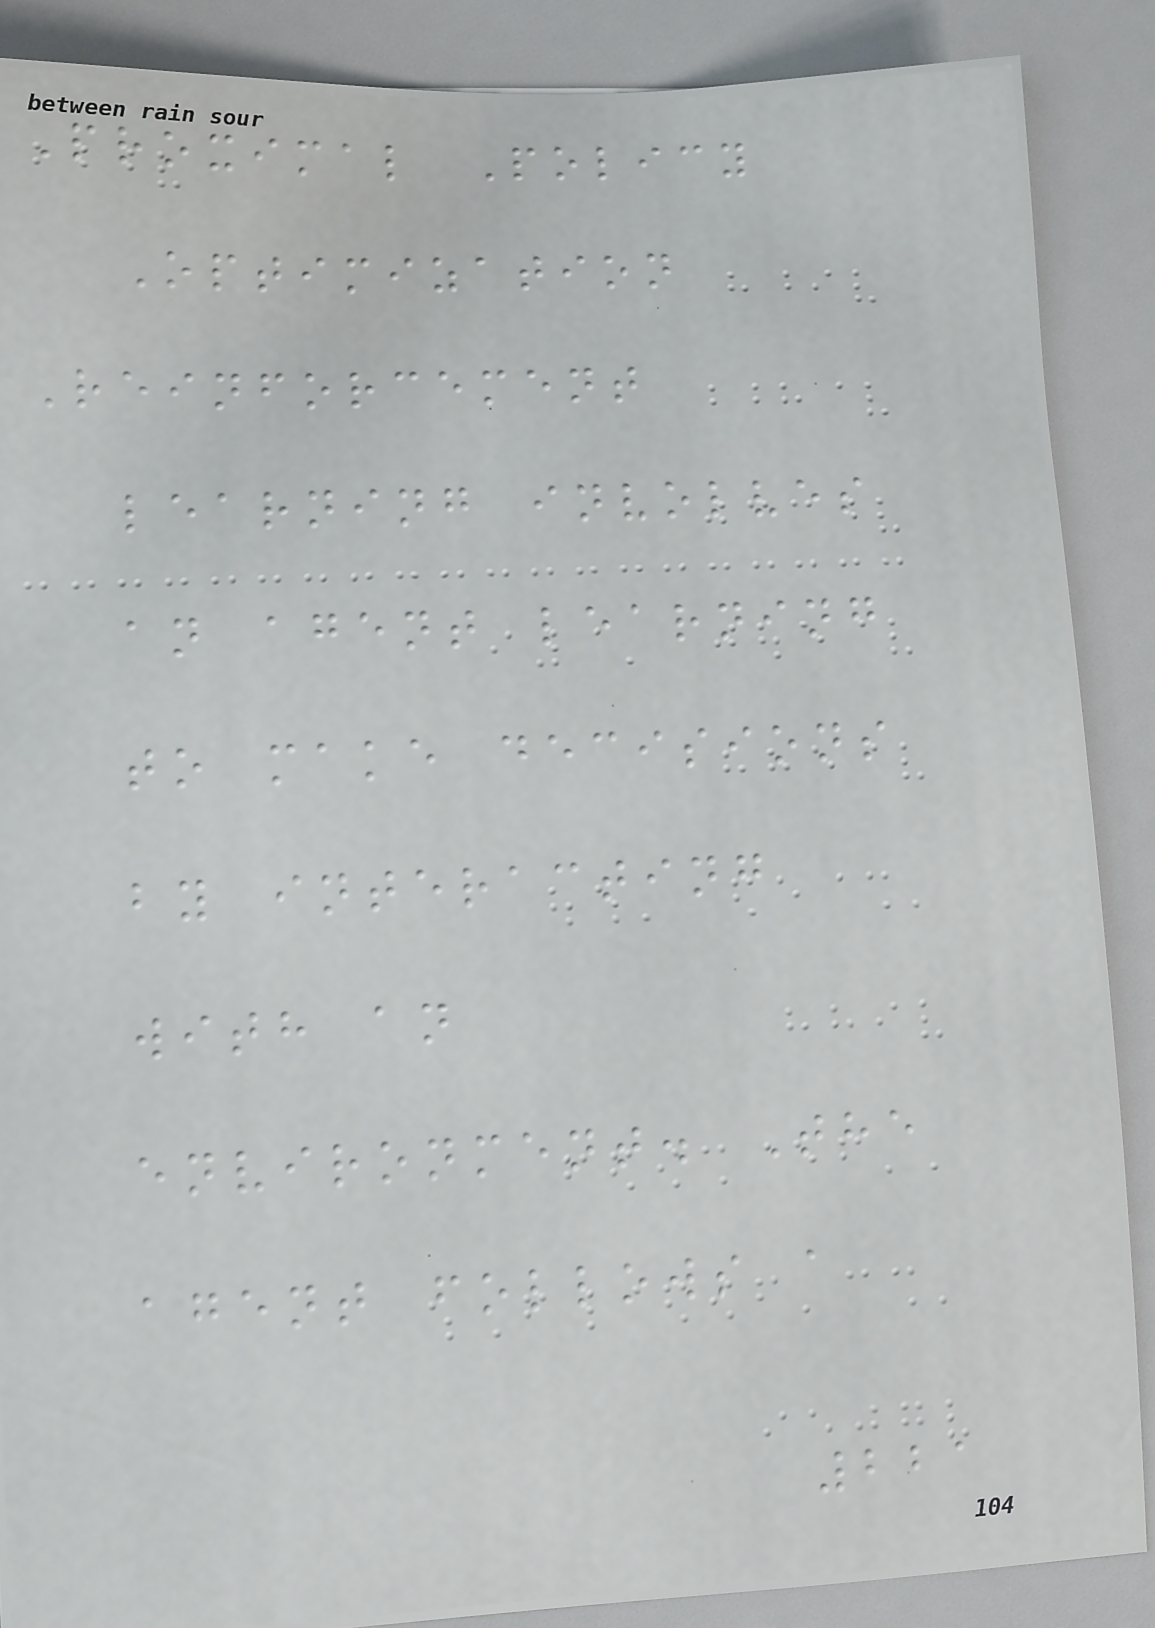Proximal Policy
Optimization
Reinforcement
learning involves
an agent learning
to make decisions
by interacting
with an
environment. The
agent follows a
221
